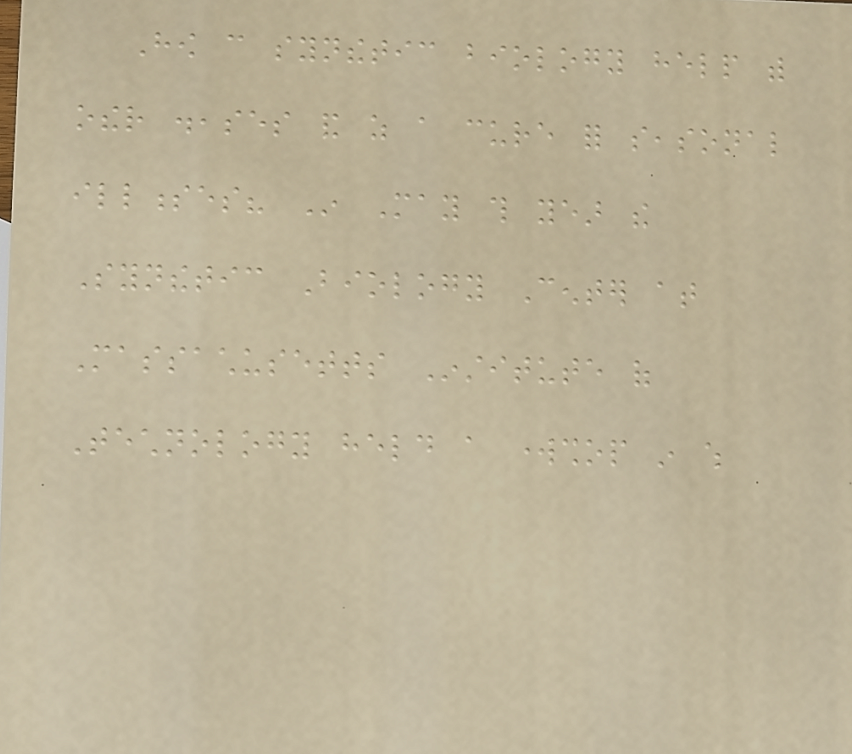How can synthetic biology help with
other diseases and as a cure for seasonal
illnesses? In May this year the
Synthetic Biology Center at
Massachusetts Institute of
Technology held a workshop in which
